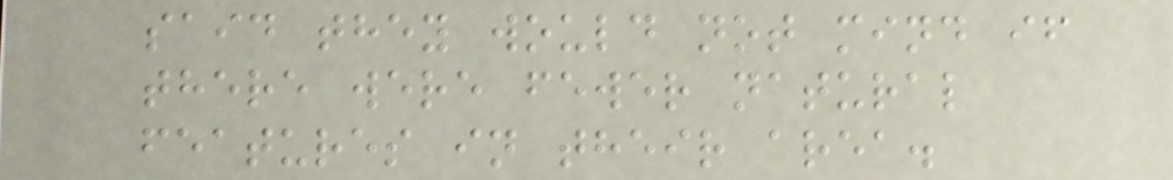said they would not mind if
there were fewer natural
features in their area.
